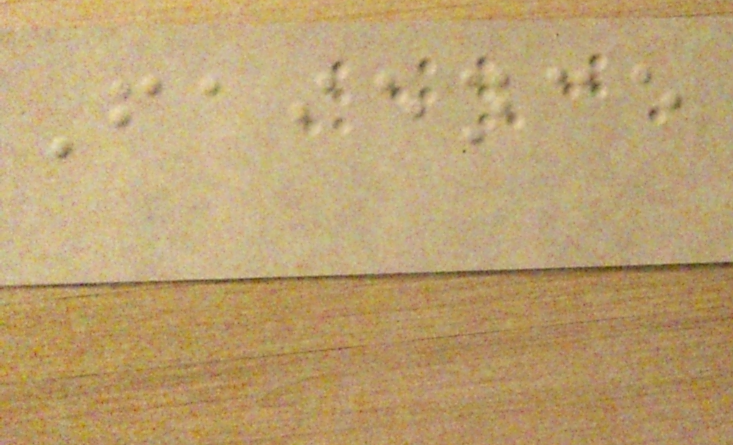Faience
